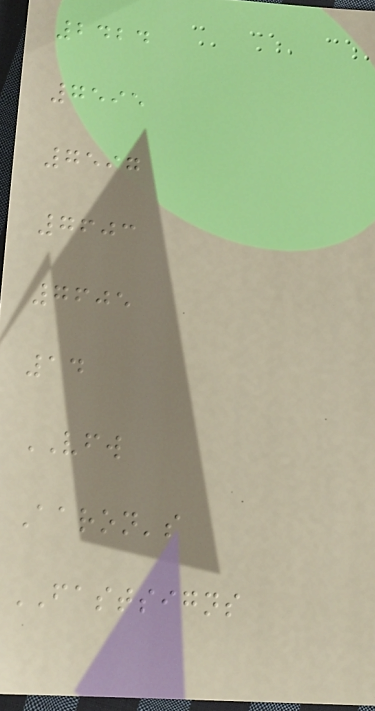2424
7595
7597
7603
7605
14
VFW
Aaron's
FASTSIGNS
